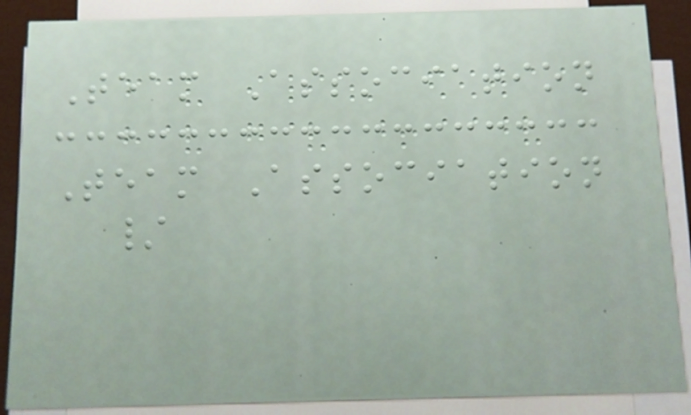Team Association
Team Association
/
